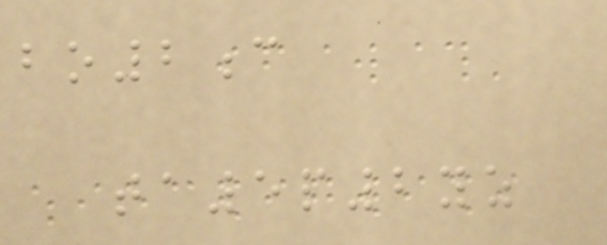bo2c
ta5p2yz
